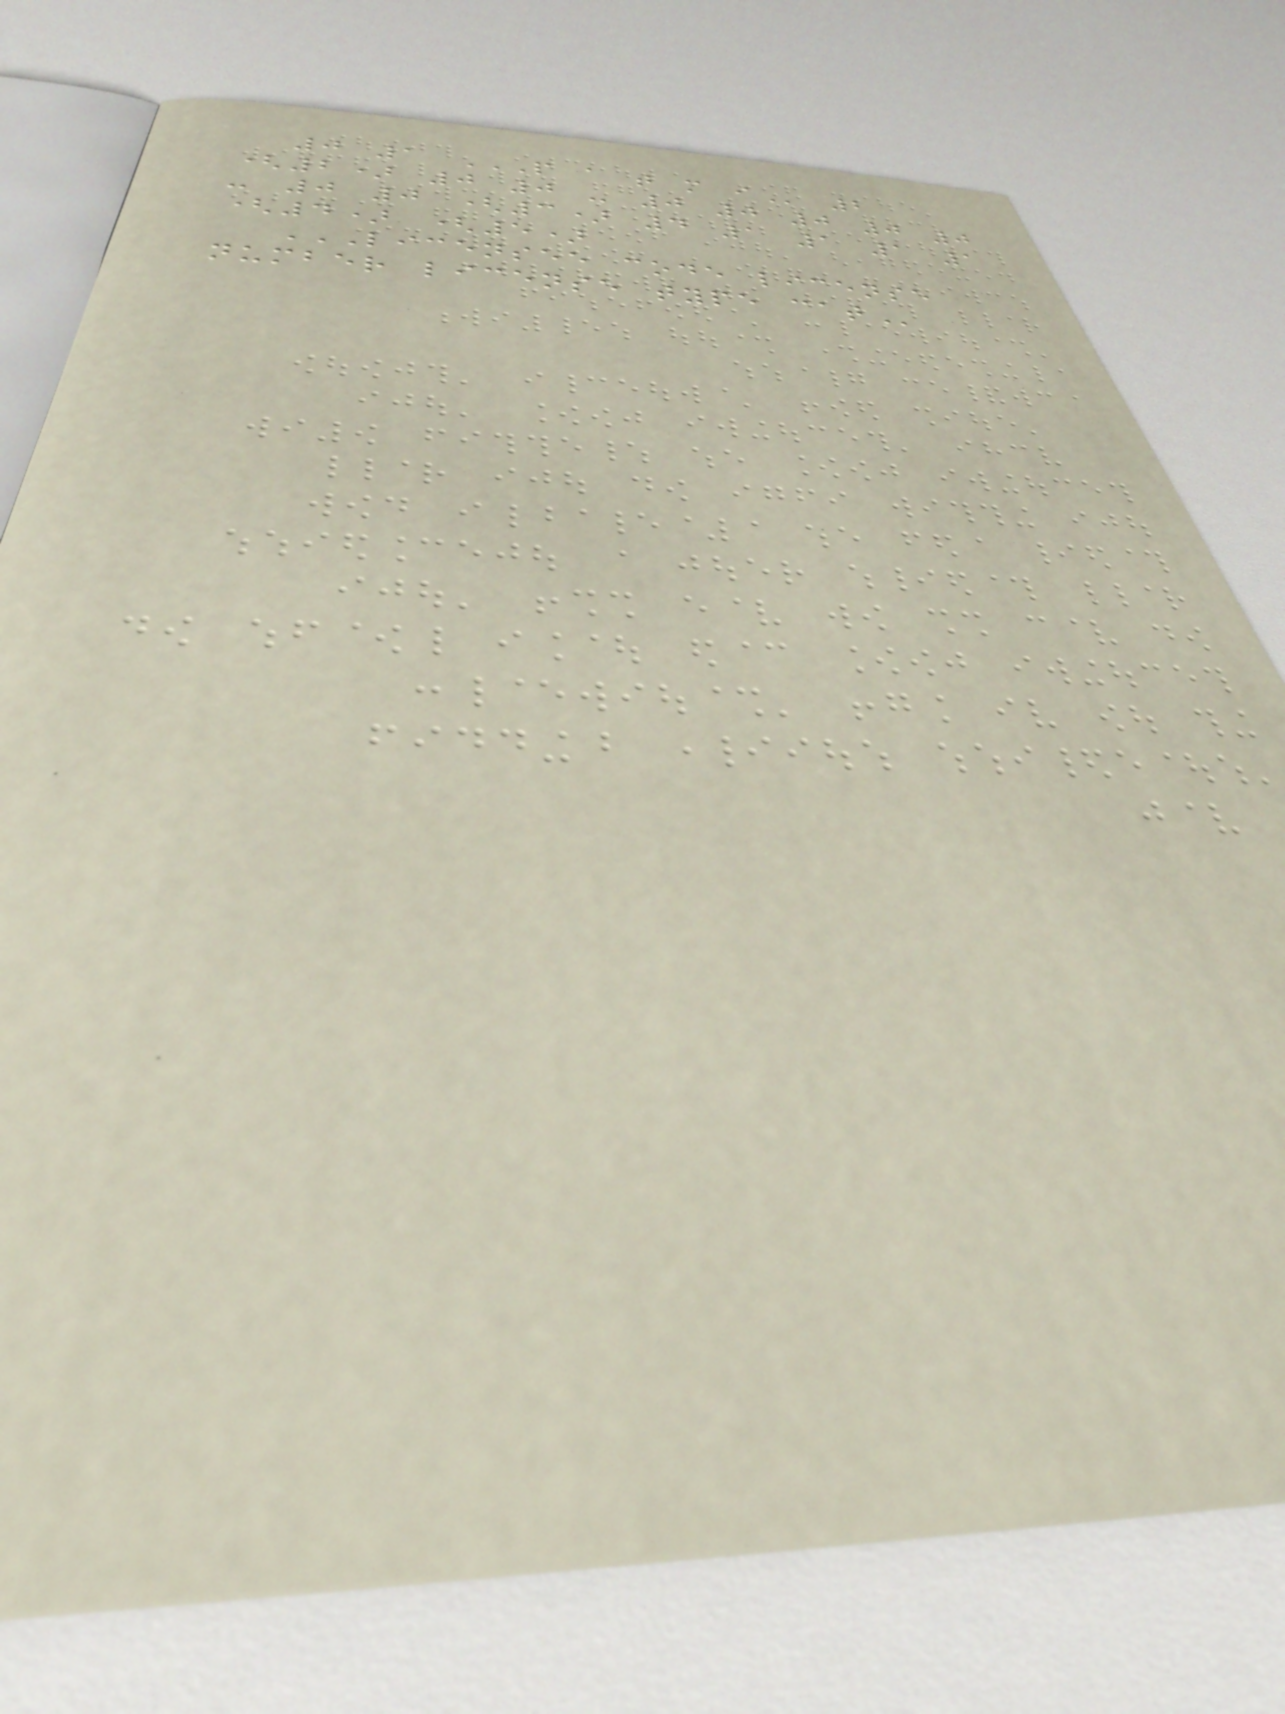0 1 P A T M I 2
(2) 0 0 - 0 0 0 0 0
- 0 0 (3) 4 1 1 1 1
(4) (5)
LICENSEE CODE LICENSE
NUMBER LICENSE TYPE CAT
